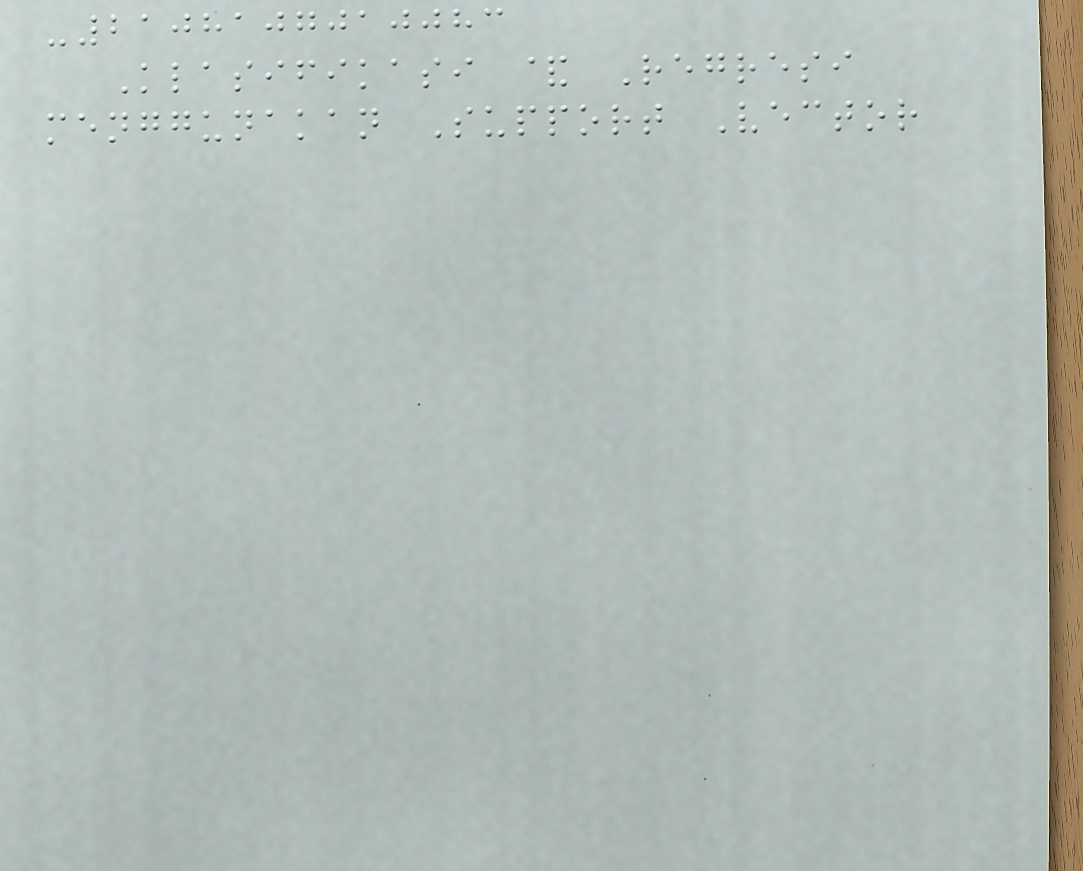-2108107010083
Klasifikasi & Regresi
menggunakan Support Vector
